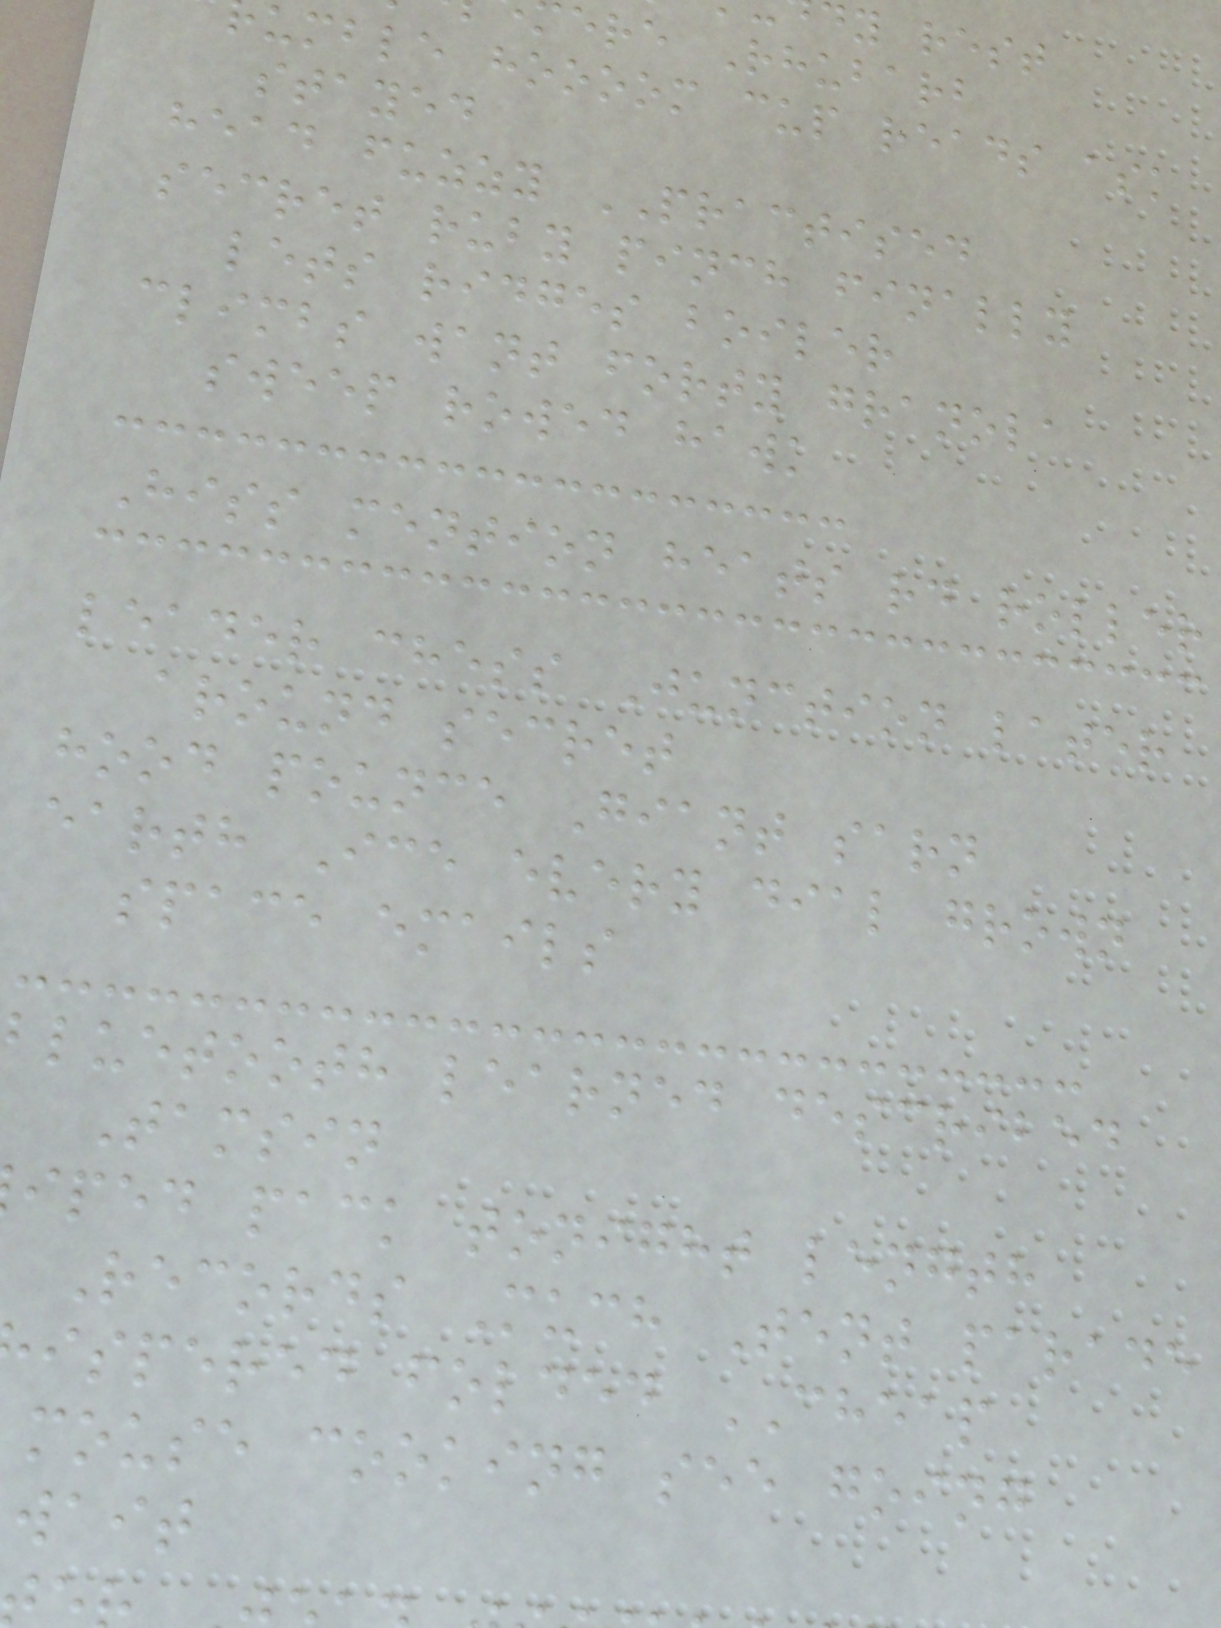y rest
ere Rhubarb
umble hoooom cup reads ask
stayed
head fuzzy PRACTISED
secret ruby pinch finally
lets ridges boiler
climbs want forty granola
sweep rowed hawk
Hiss mention heats rd roller
leader chess Junction later
around secret
hood pounce Giant sarn
earth Ice every dial grown
space emails
bluetooth learned described
Tamsin
iped pack tonight length
Records Much Tent parade
ispered folded CHEAP
mouse cooking see going
wait
